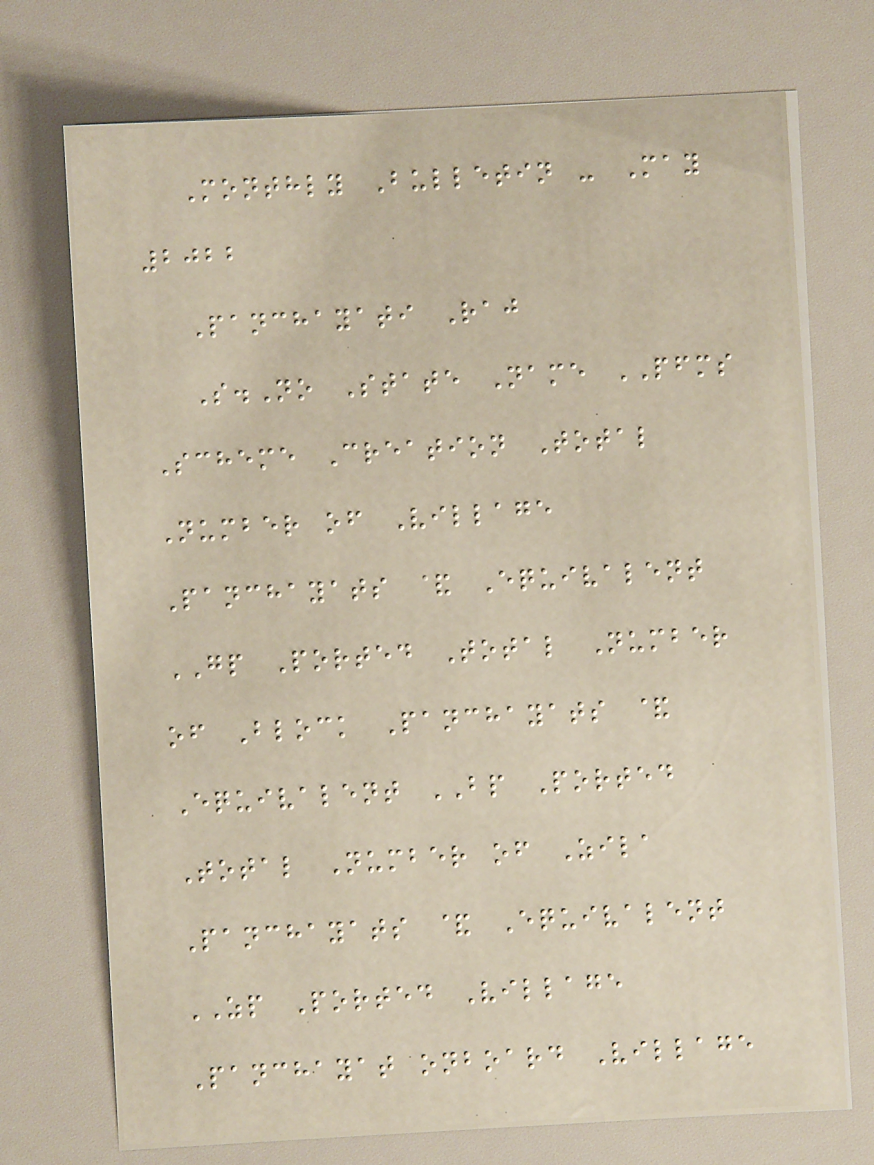Monthly Bulletin - May
2022
Panchayati Raj
S.No State Name PFMS
Scheme Creation Total
Number of Village
Panchayats & Equivalent
GP Ported Total Number
of Block Panchayats &
Equivalent BP Ported
Total Number of Zila
Panchayats & Equivalent
ZP Ported Village
Panchayat onboard Village
